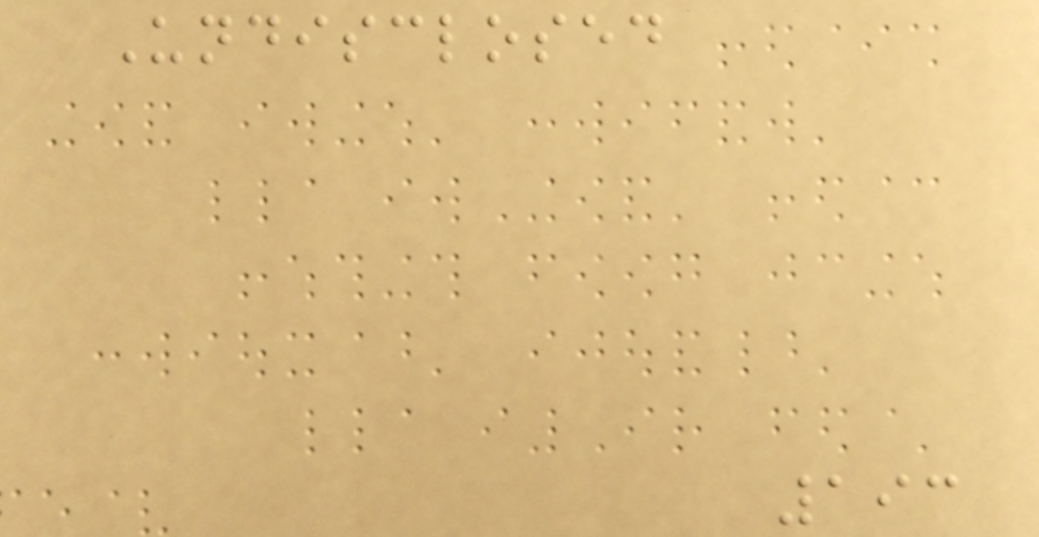Undisclosed
193
